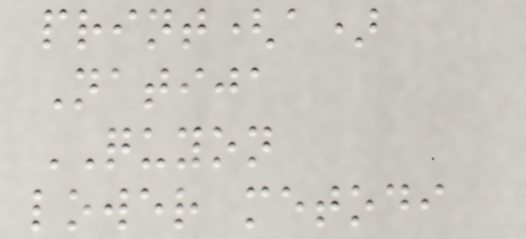print(a)
Natija
QUYON
lower metodi
